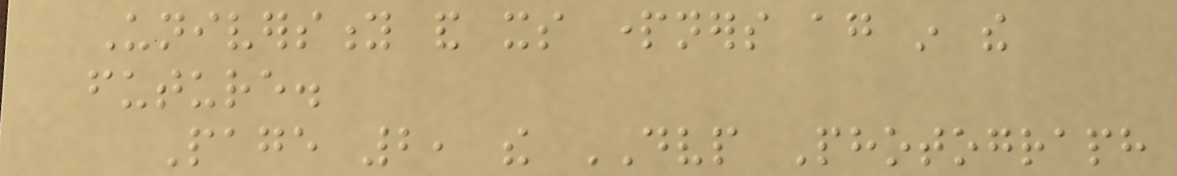University and its partners again in the
future.
Page 2, the DVP Photograph
